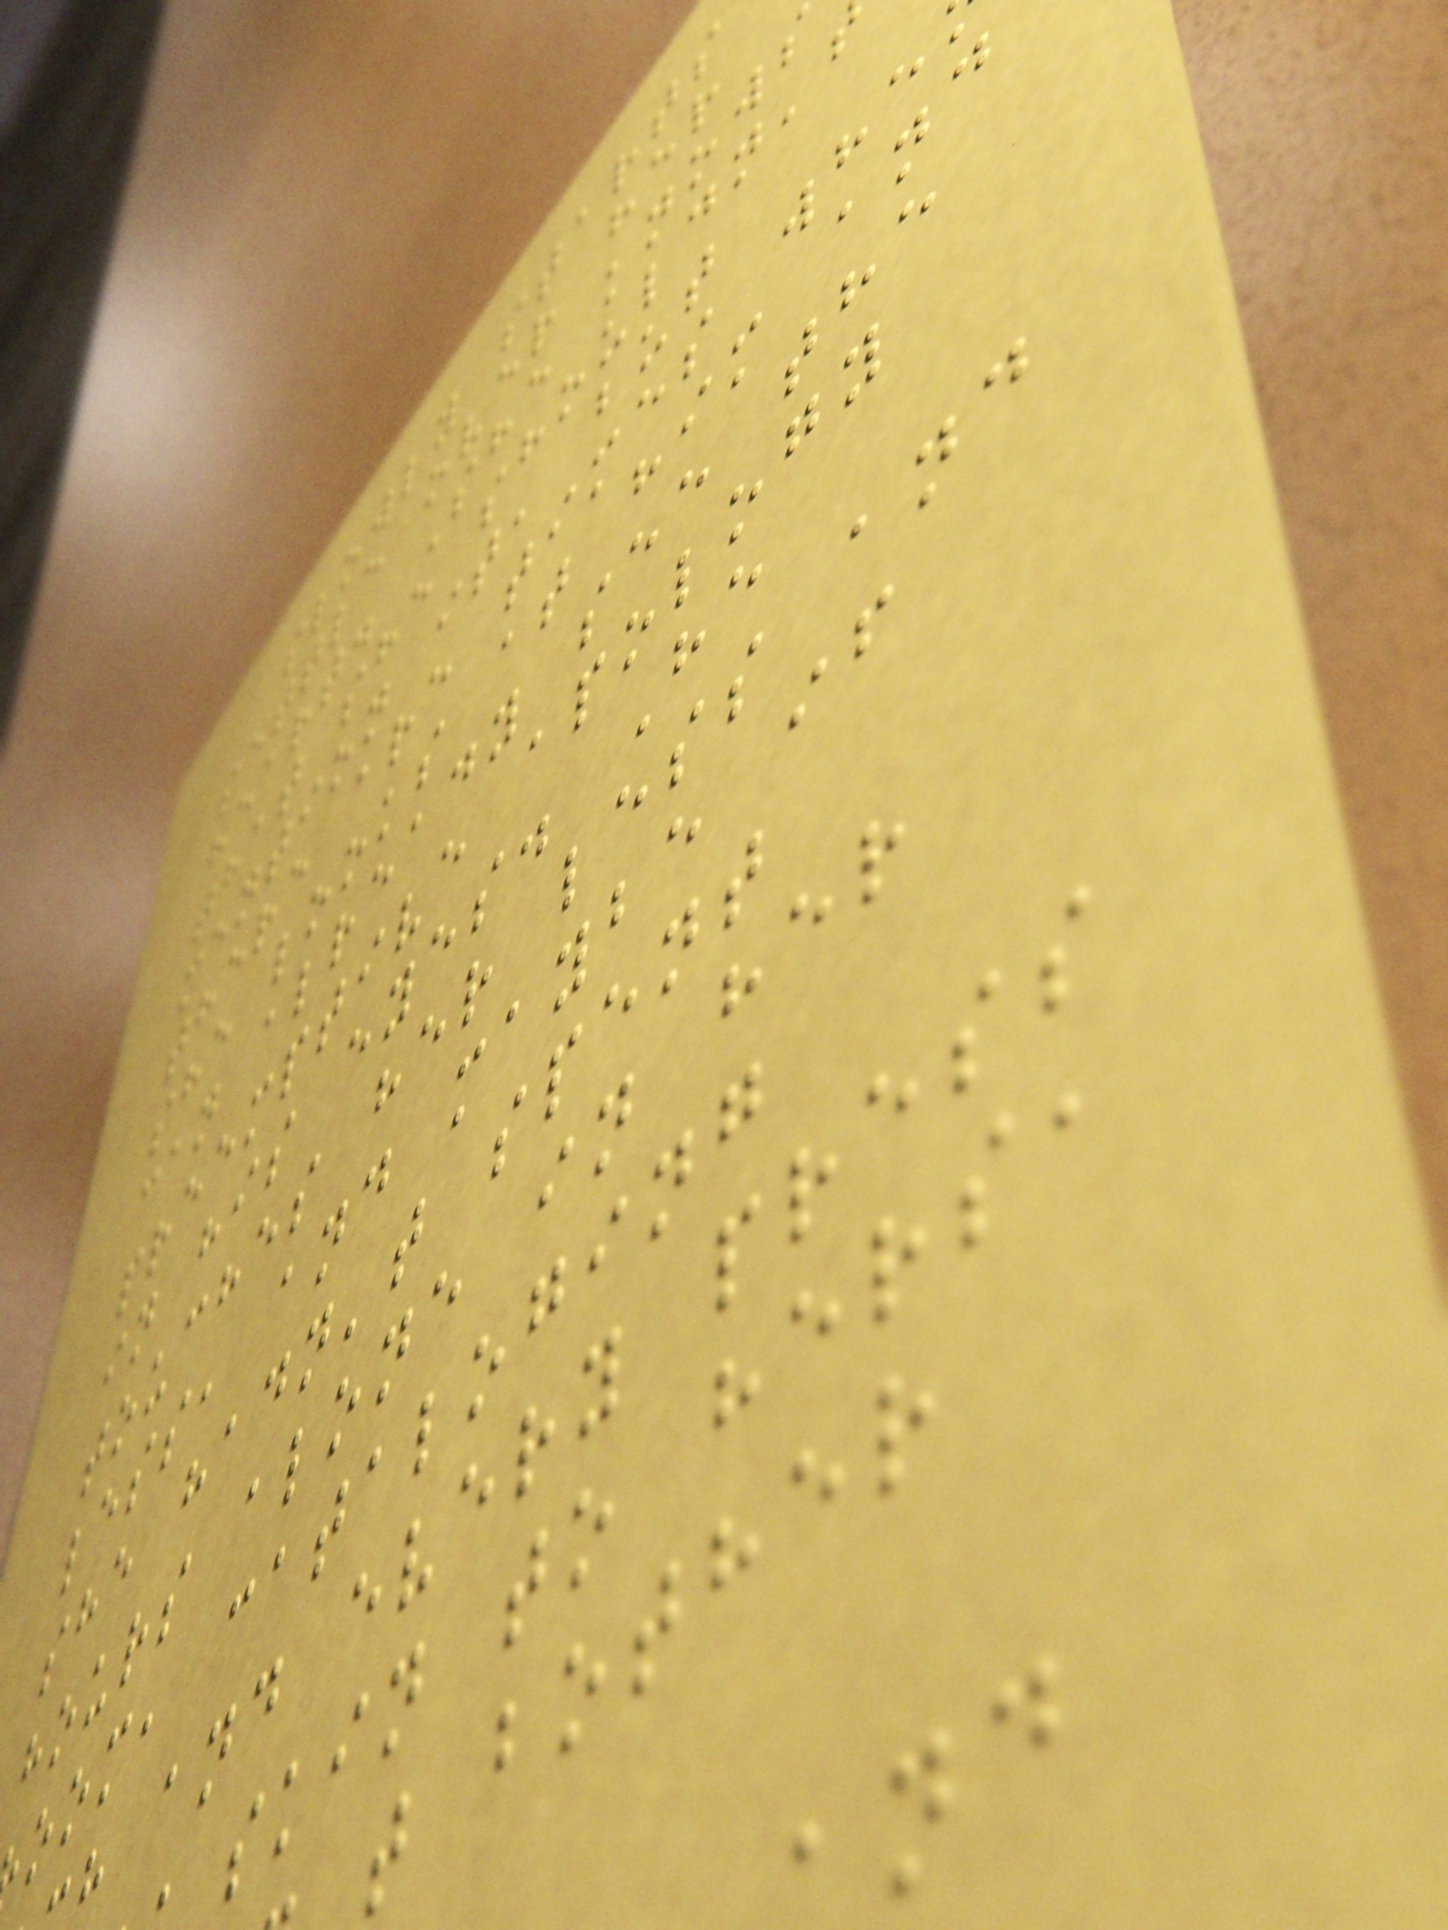slowly starts
settle over her
heart. She knows
that she shouldn'
mention it, but
there are times whe
she looks at him and
can already see the
preemptive apology
in his eyes. He
touches her less and
less, and maybe if
she hadn't spent
hours alone in her
oom, cataloging
h and every press
skin to hers,
t bother
